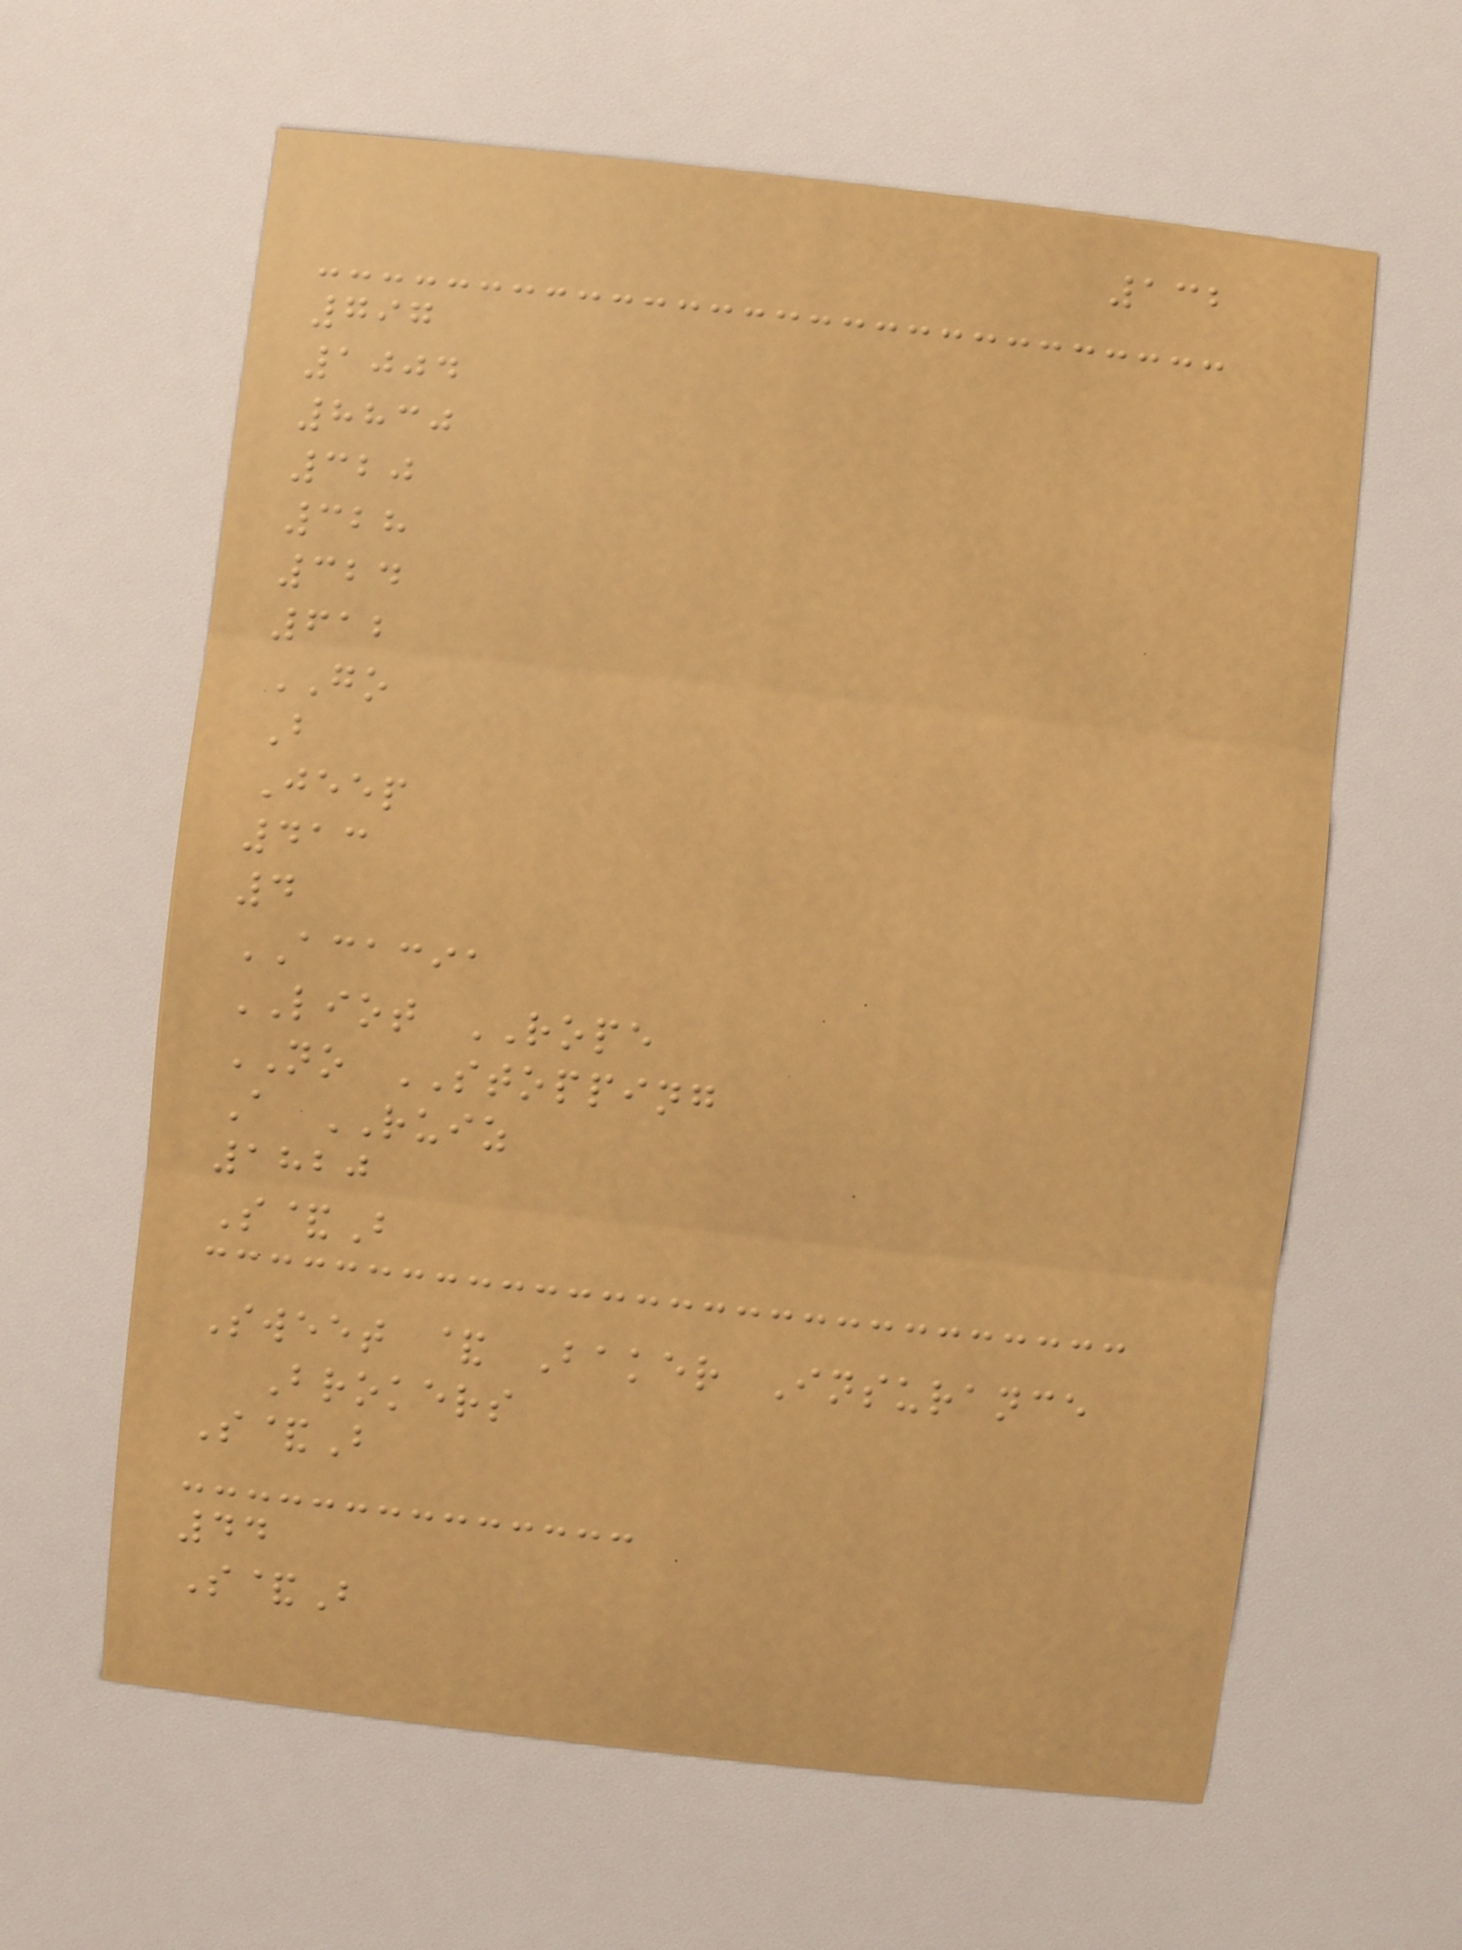132
797
1004
8830
320
328
324
612
GO
B
Jeep
413
4
ACACIA
LIOT ROPE
NO STOPPING
A RUIZ
1820
S&B
Sweet & Baker Insurance
Brokers
S&B
44
S&B
